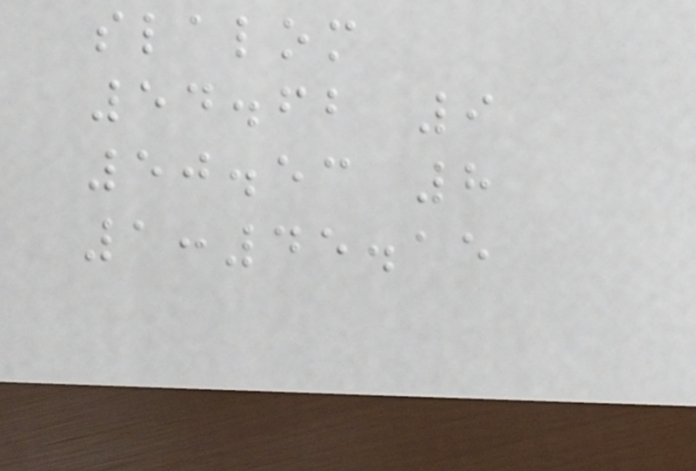slalom
54.62 9
50.53 8
1:45.15
